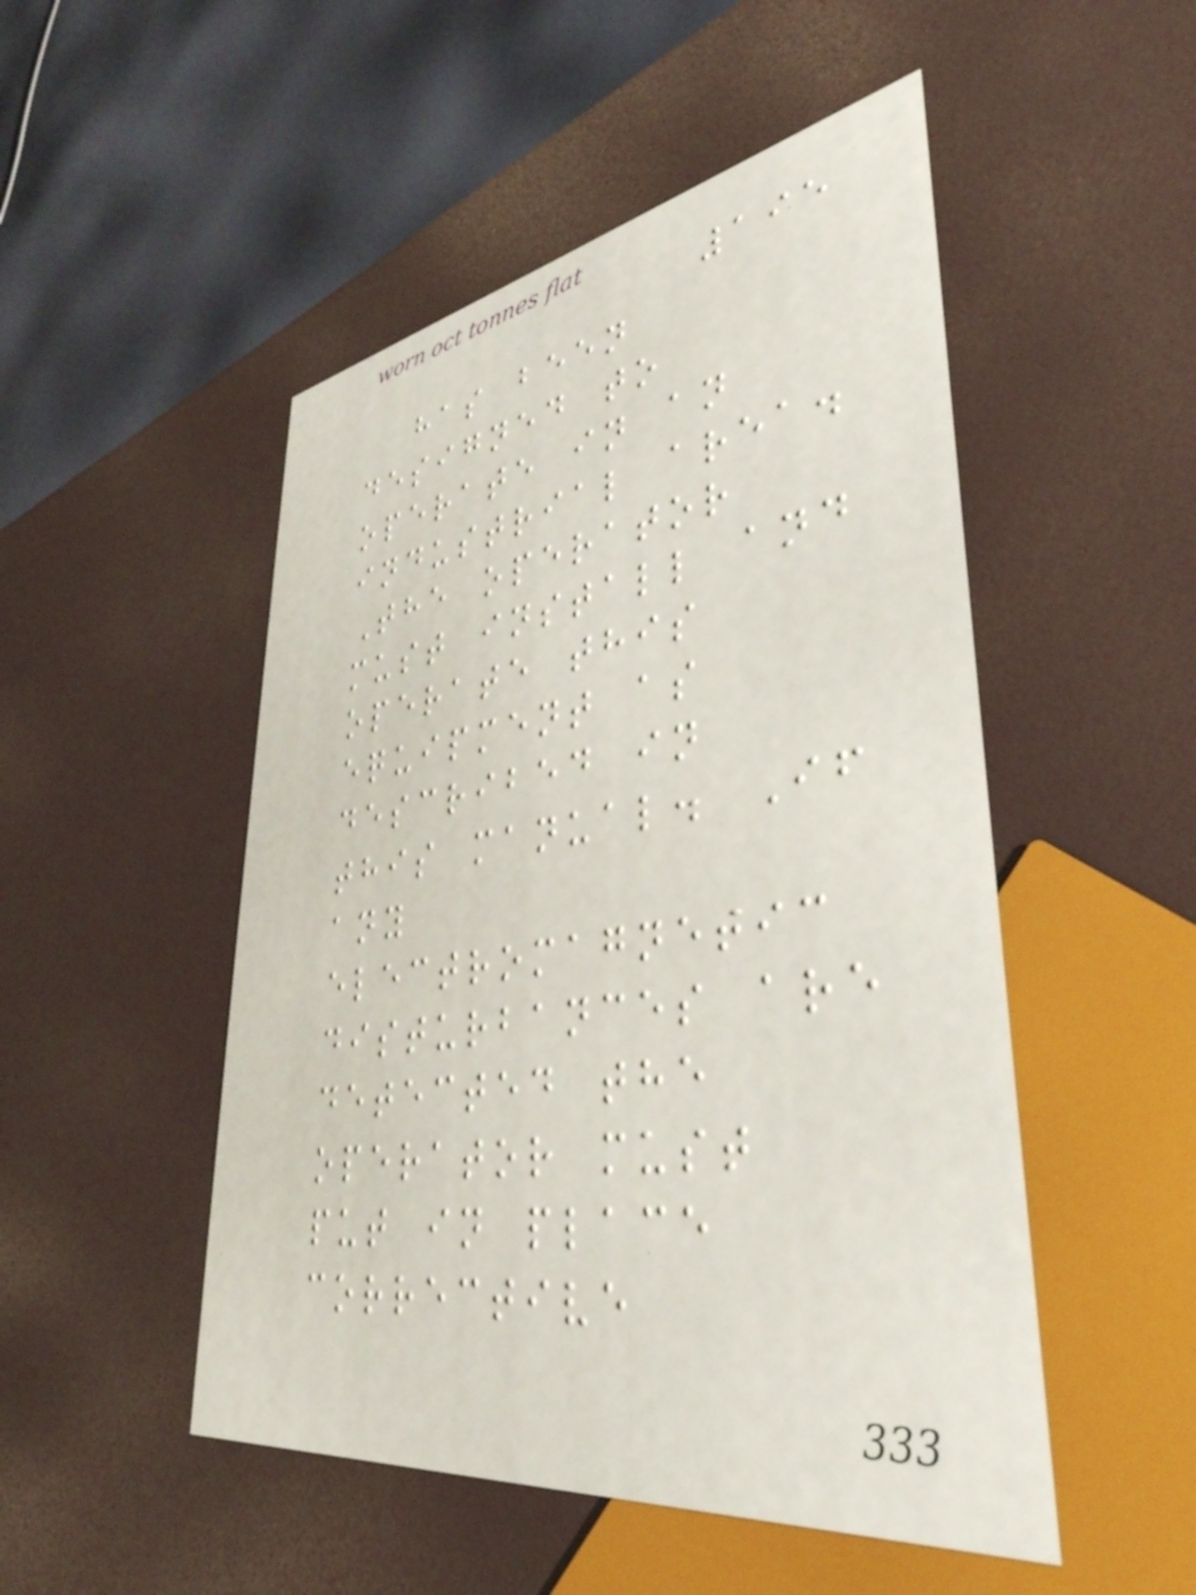195
has been
designed to
operate in an
industrial area.
The operator
must install and
operate this
equipment as
described in
this manual. If
any
electromagnetic
disturbances are
detected the
operator must
put in place
corrective
